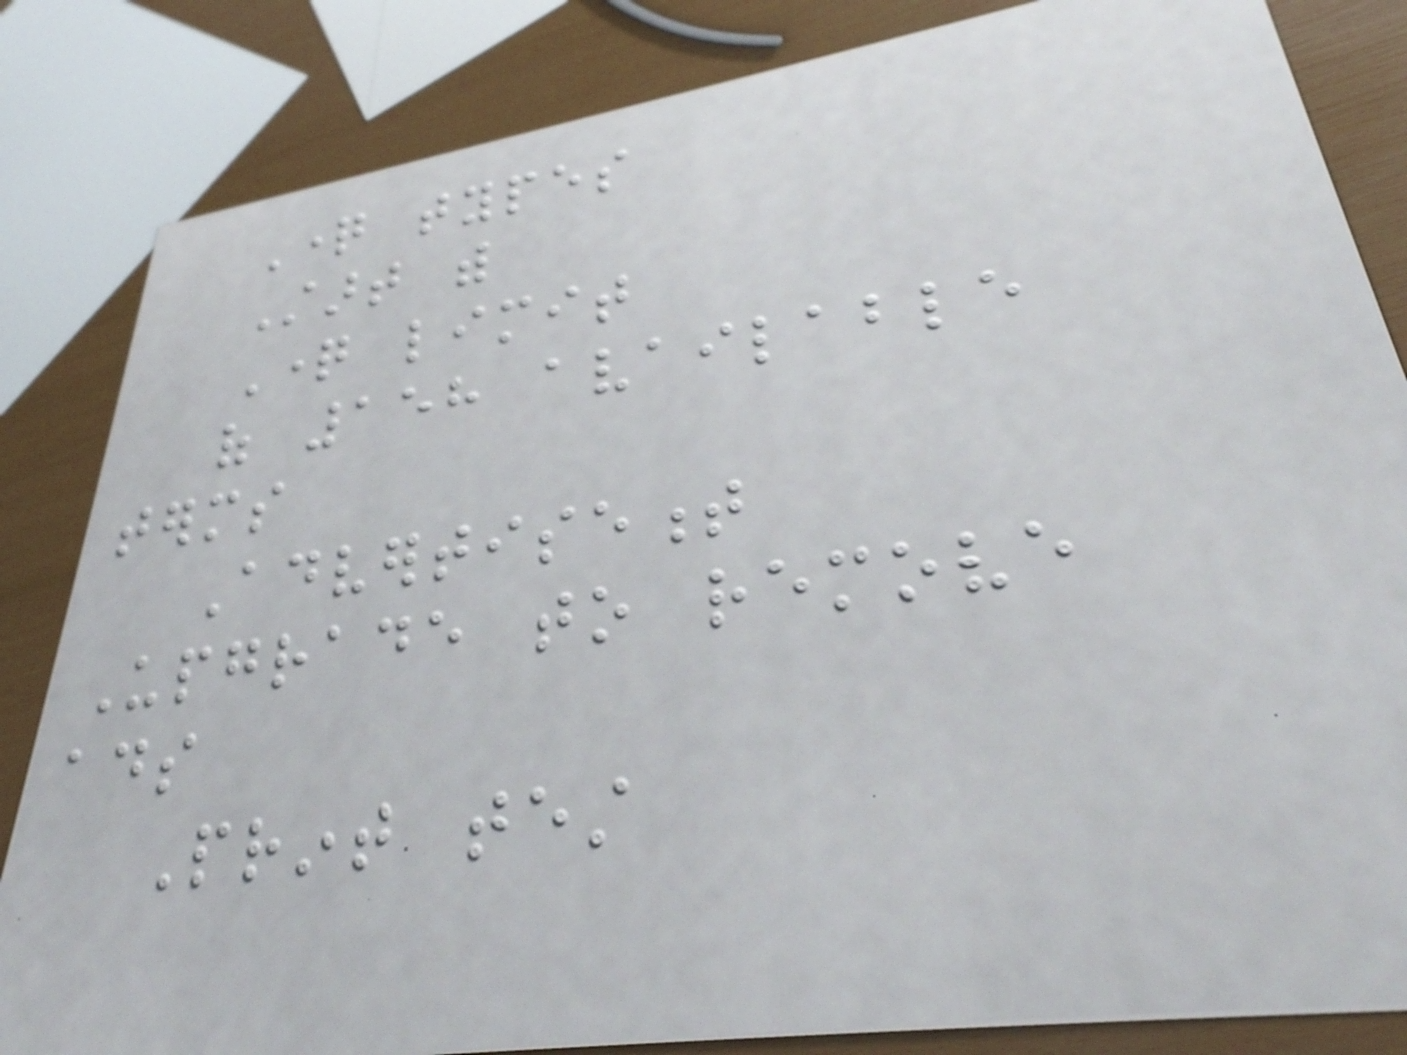Question types
Start with
Question limit
of 158 available
terms
Advertisement
Upgrade to remove
ads
Print test
